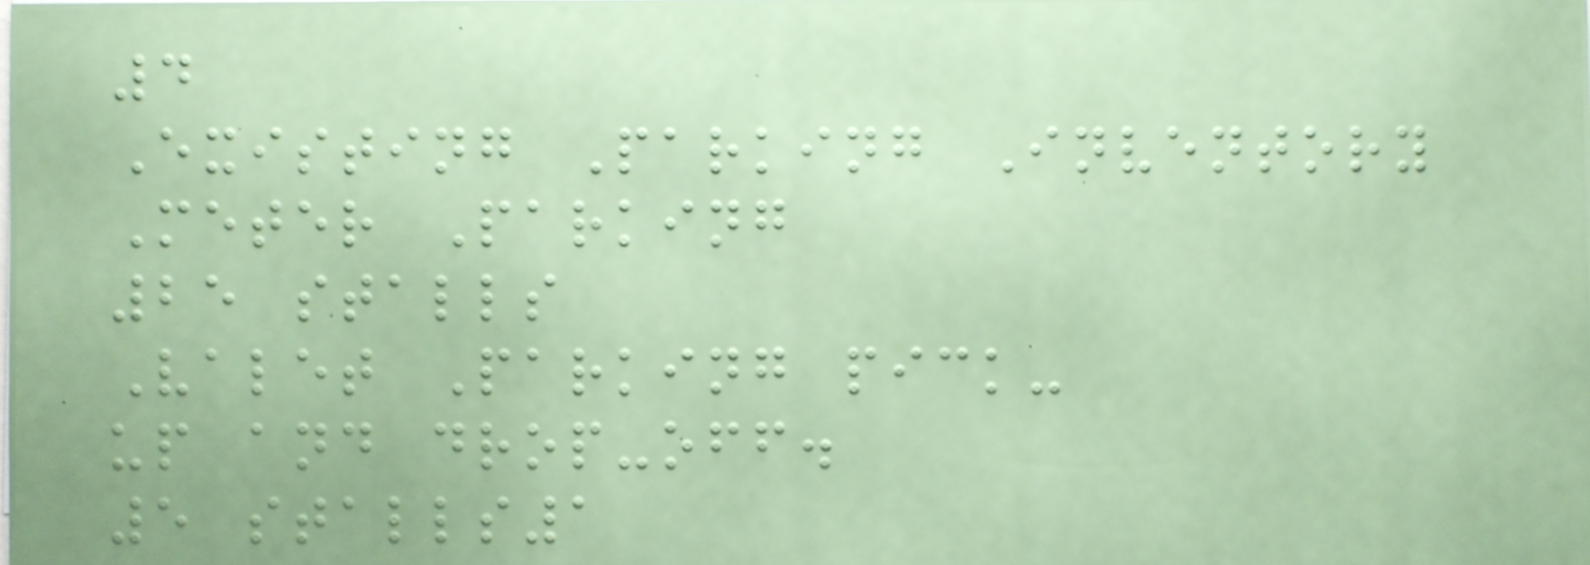4
Existing Parking Inventory
Meter Parking
25 stalls
Valet Parking pick-
up and drop-off.
5 stalls1
